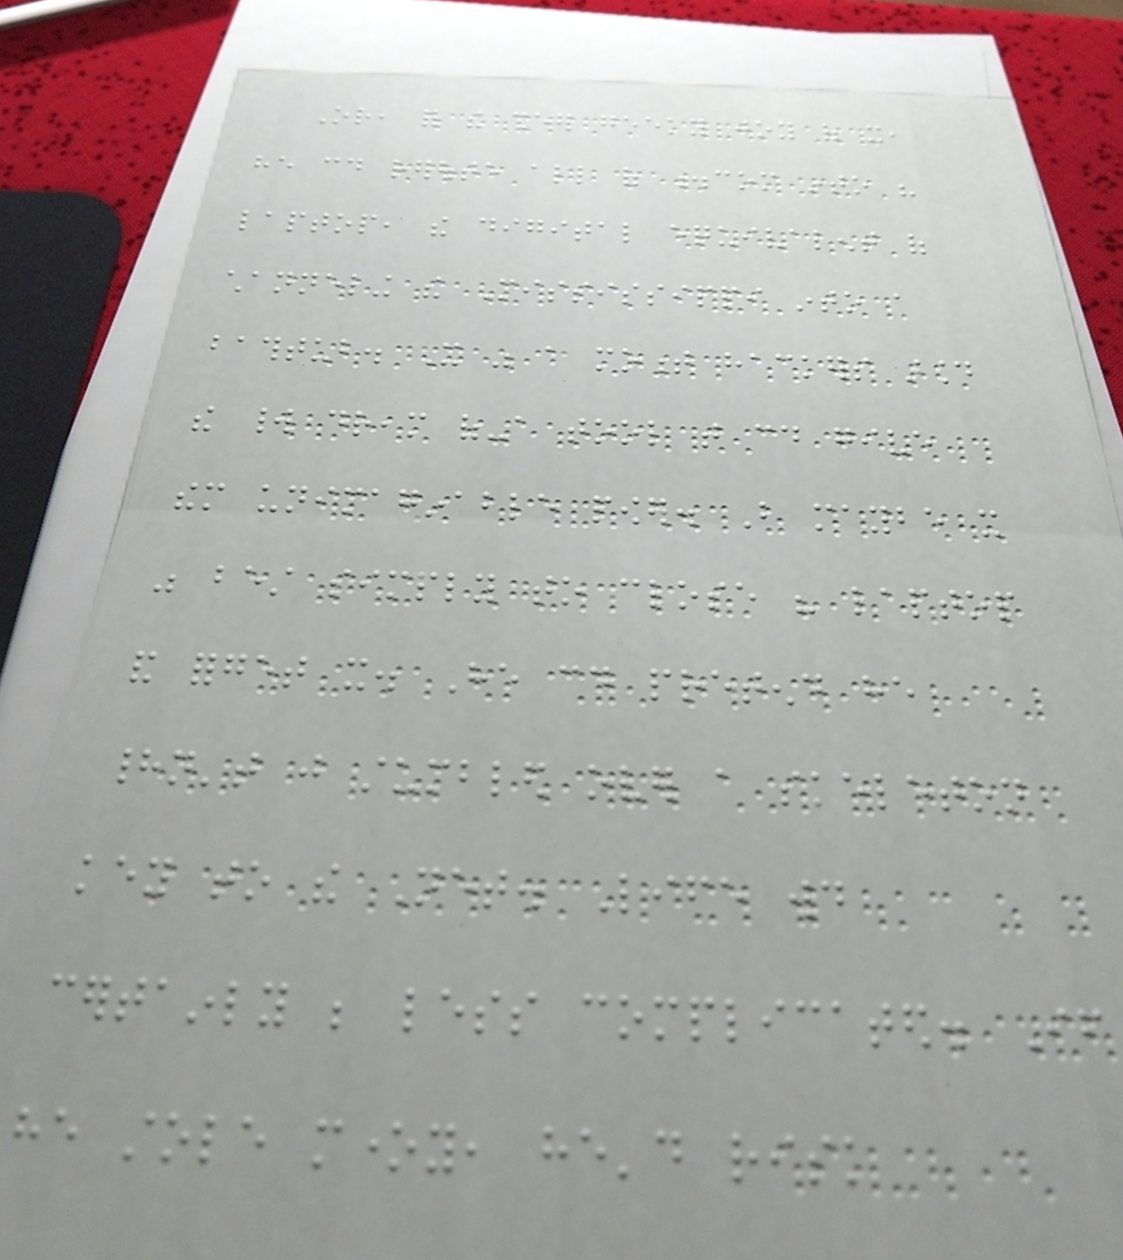Or, for the sheer geeky joy of it,
he could reroute all of .com into his
laptop, the digital equivalent of
channeling the Mississippi into a
bathtub. It was a moment hackers around
the world dream of-a tool that could give
them unimaginable power. But maybe it
was best simply to close his laptop
and forget it. He could pretend he
hadn't just stumbled over a skeleton
key to the Net. Life would
certainly be less complicated. If
he stole money, he'd risk
